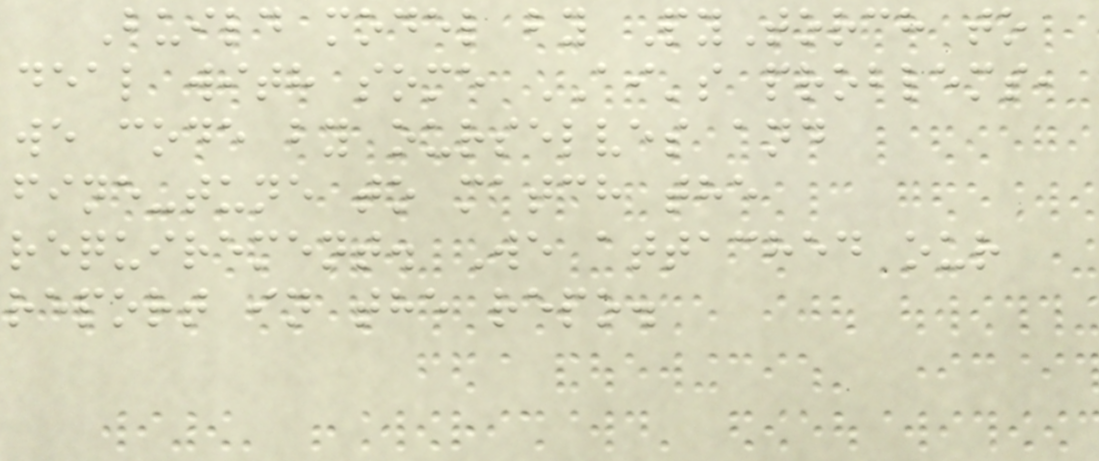Build model by PyTorch to
deal with some AI's problems,
we code by ourselves and
fine-tune to match the
requirement. We attached our
report in the repo.
